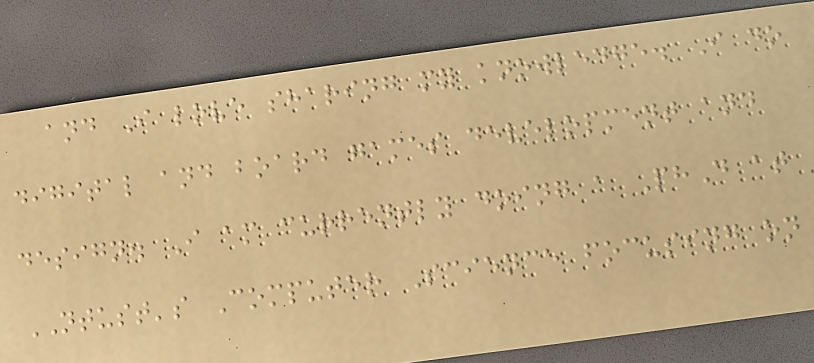and I love sharing my knowledge. I do
digital and board games development and
design. I am currently doing a PhD at
NTUST's Computer Science focusing on
